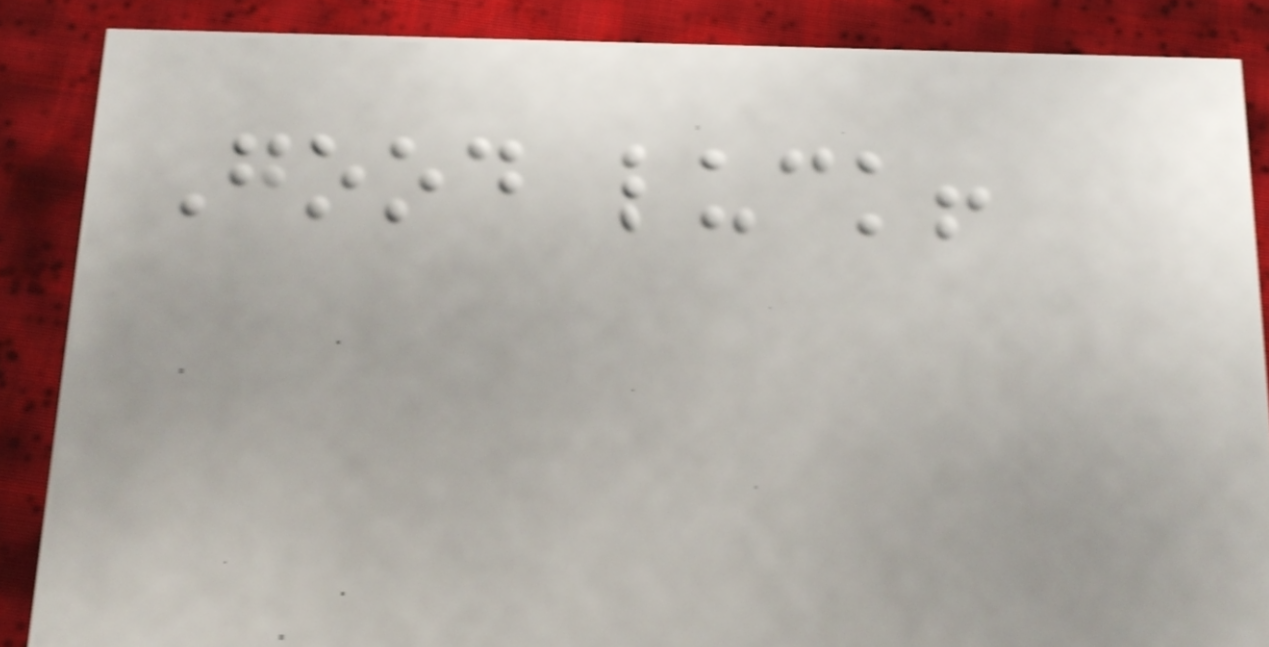Good luck!
